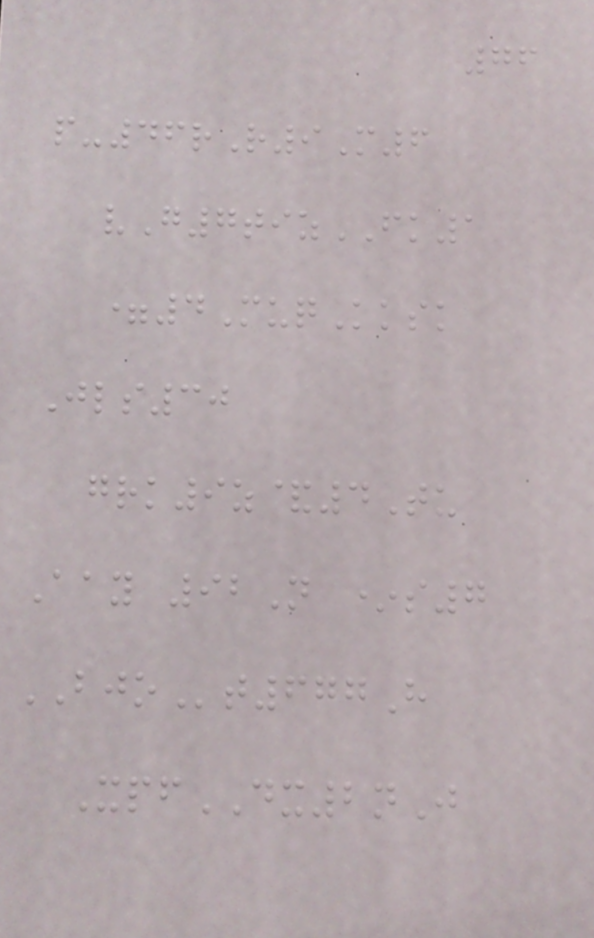76
p-46rR9M6
vG7tizFK1
=4MuqKksk
Jls30
grk9z&4Tu
Aay 92N *s7
BJOt677H
XpfDX2nJ
